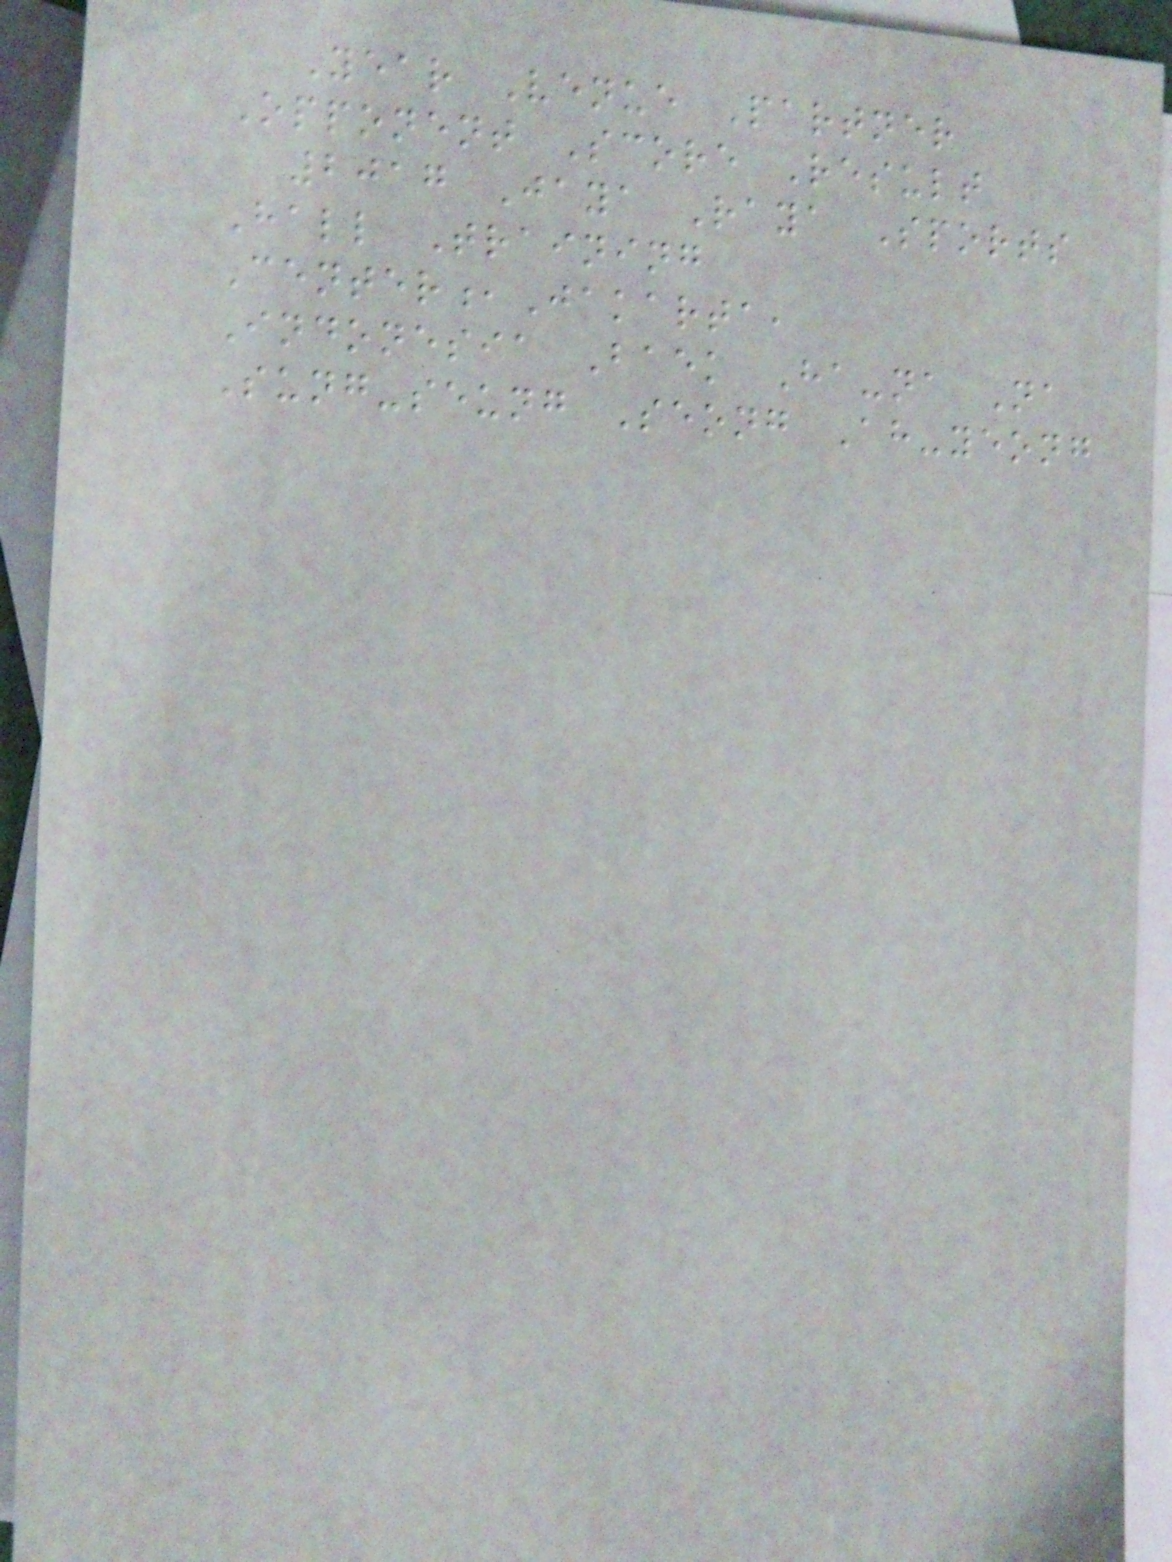Year Venue Partner
Opponent Score Result
2017 Jaya Raya Sports
Hall Training
Center,Jakarta,
Indonesia Baek Ha-na Na
Sung-seung Seong Ah-yeong
